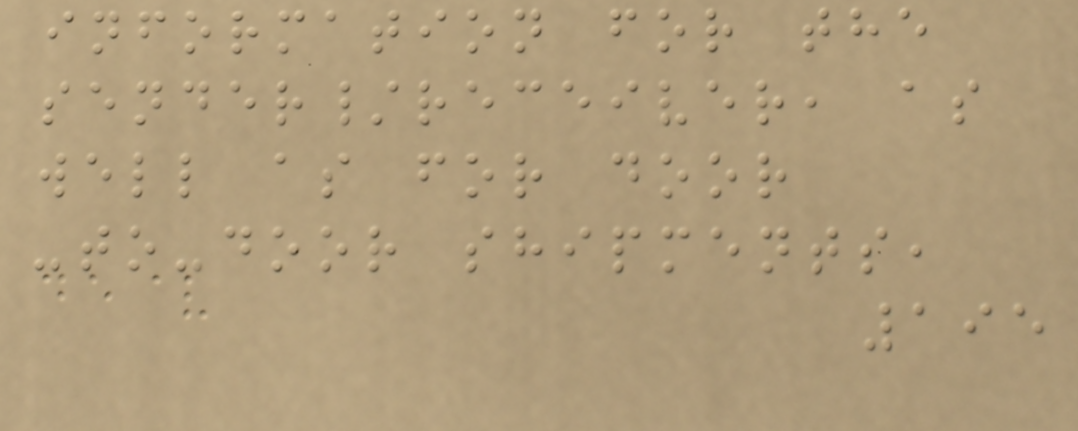information for the
sender/receiver, as
well as for door
-to-door shipments,
195
